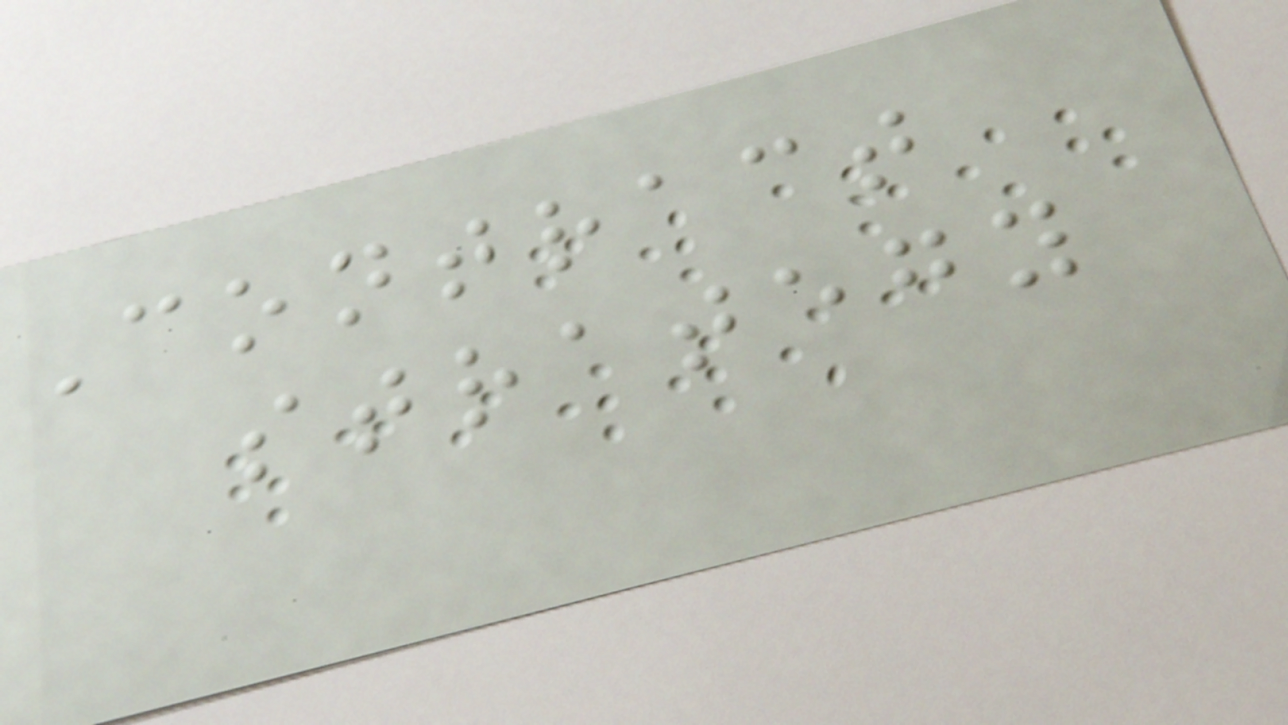Contract
strategy
